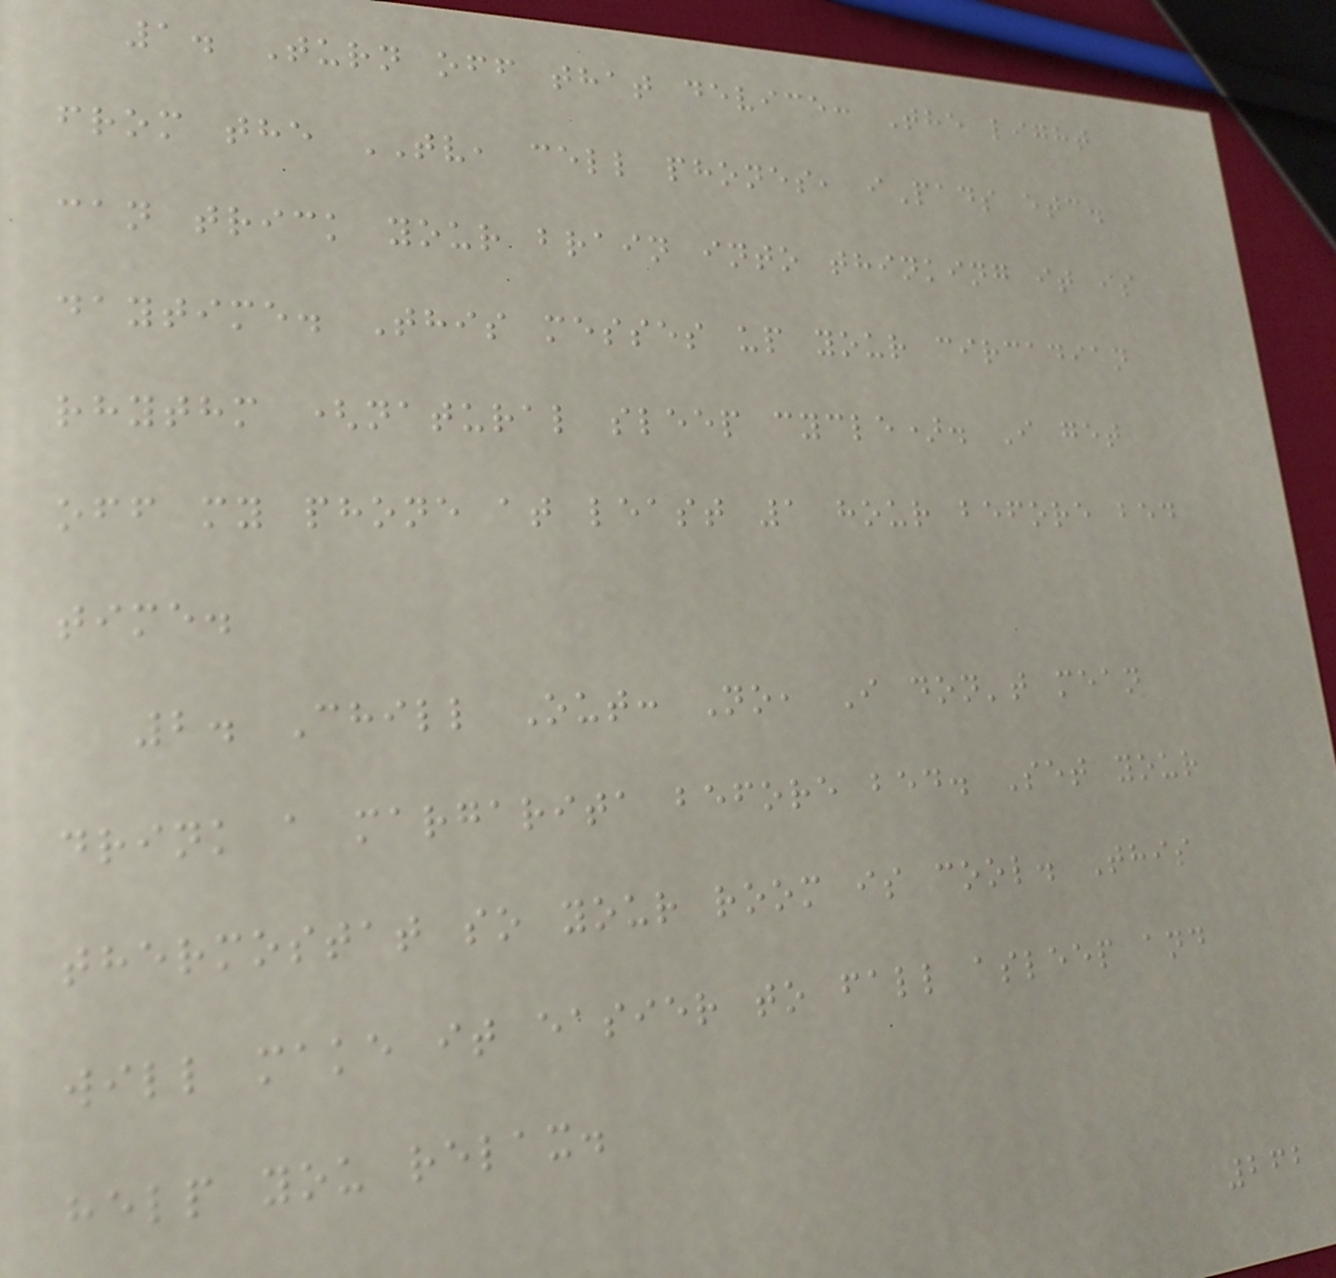1. Turn off that device: The light
from the TV, cell phones, iPads etc.
can trick your brain into thinking it is
daytime. This messes up your circadian
rhythm (natural sleep cycle). I get
off my phone at least 1 hour before bed
time.
2. Chill Out: No, I don't mean
drink a margarita before bed. Set your
thermostat so your room is cool. This
will make it easier to fall asleep and
help you relax.
262
